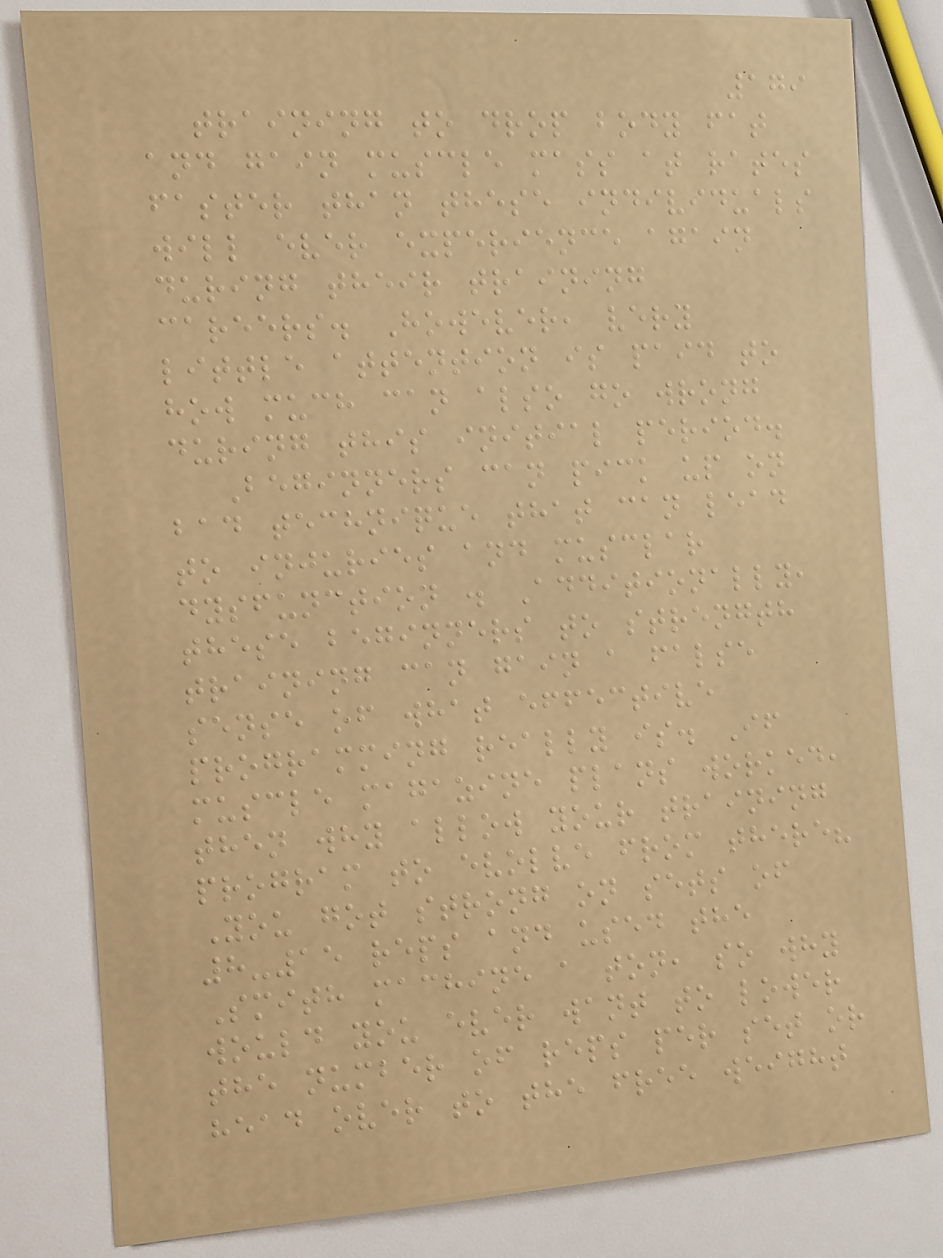179
training to drop body fat
and gain muscle mass at rates
faster than these individuals
will ever experience again
during their training
careers. However, very
little attention is paid to
how much can also go wrong
during this initial period.
Beginners can pick up on
bad technique that can lead
to injuries and musclar
dysfunction . Additionally,
these beginners to strength
training can gain a false
sense of what effective
programming really is. If
muscle magazine plans worked,
then why allow your training
program to evolve from there?
You got strong on sets of
8-15 reps and used the
Smith machine a ton, so why
would you ever want to lower
the number of reps per set or
head over to the free weight
